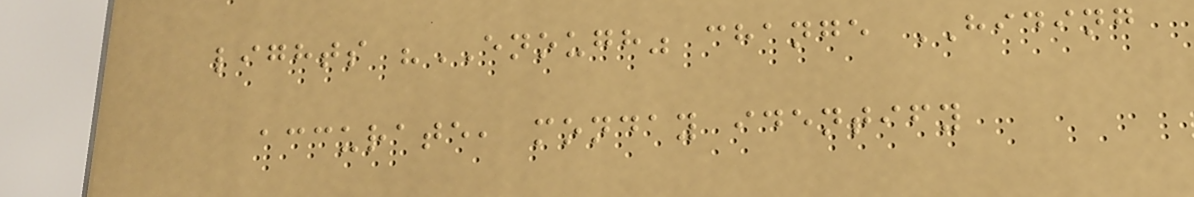lights "ENOUGH" change HIDING
accurate, monday identify
